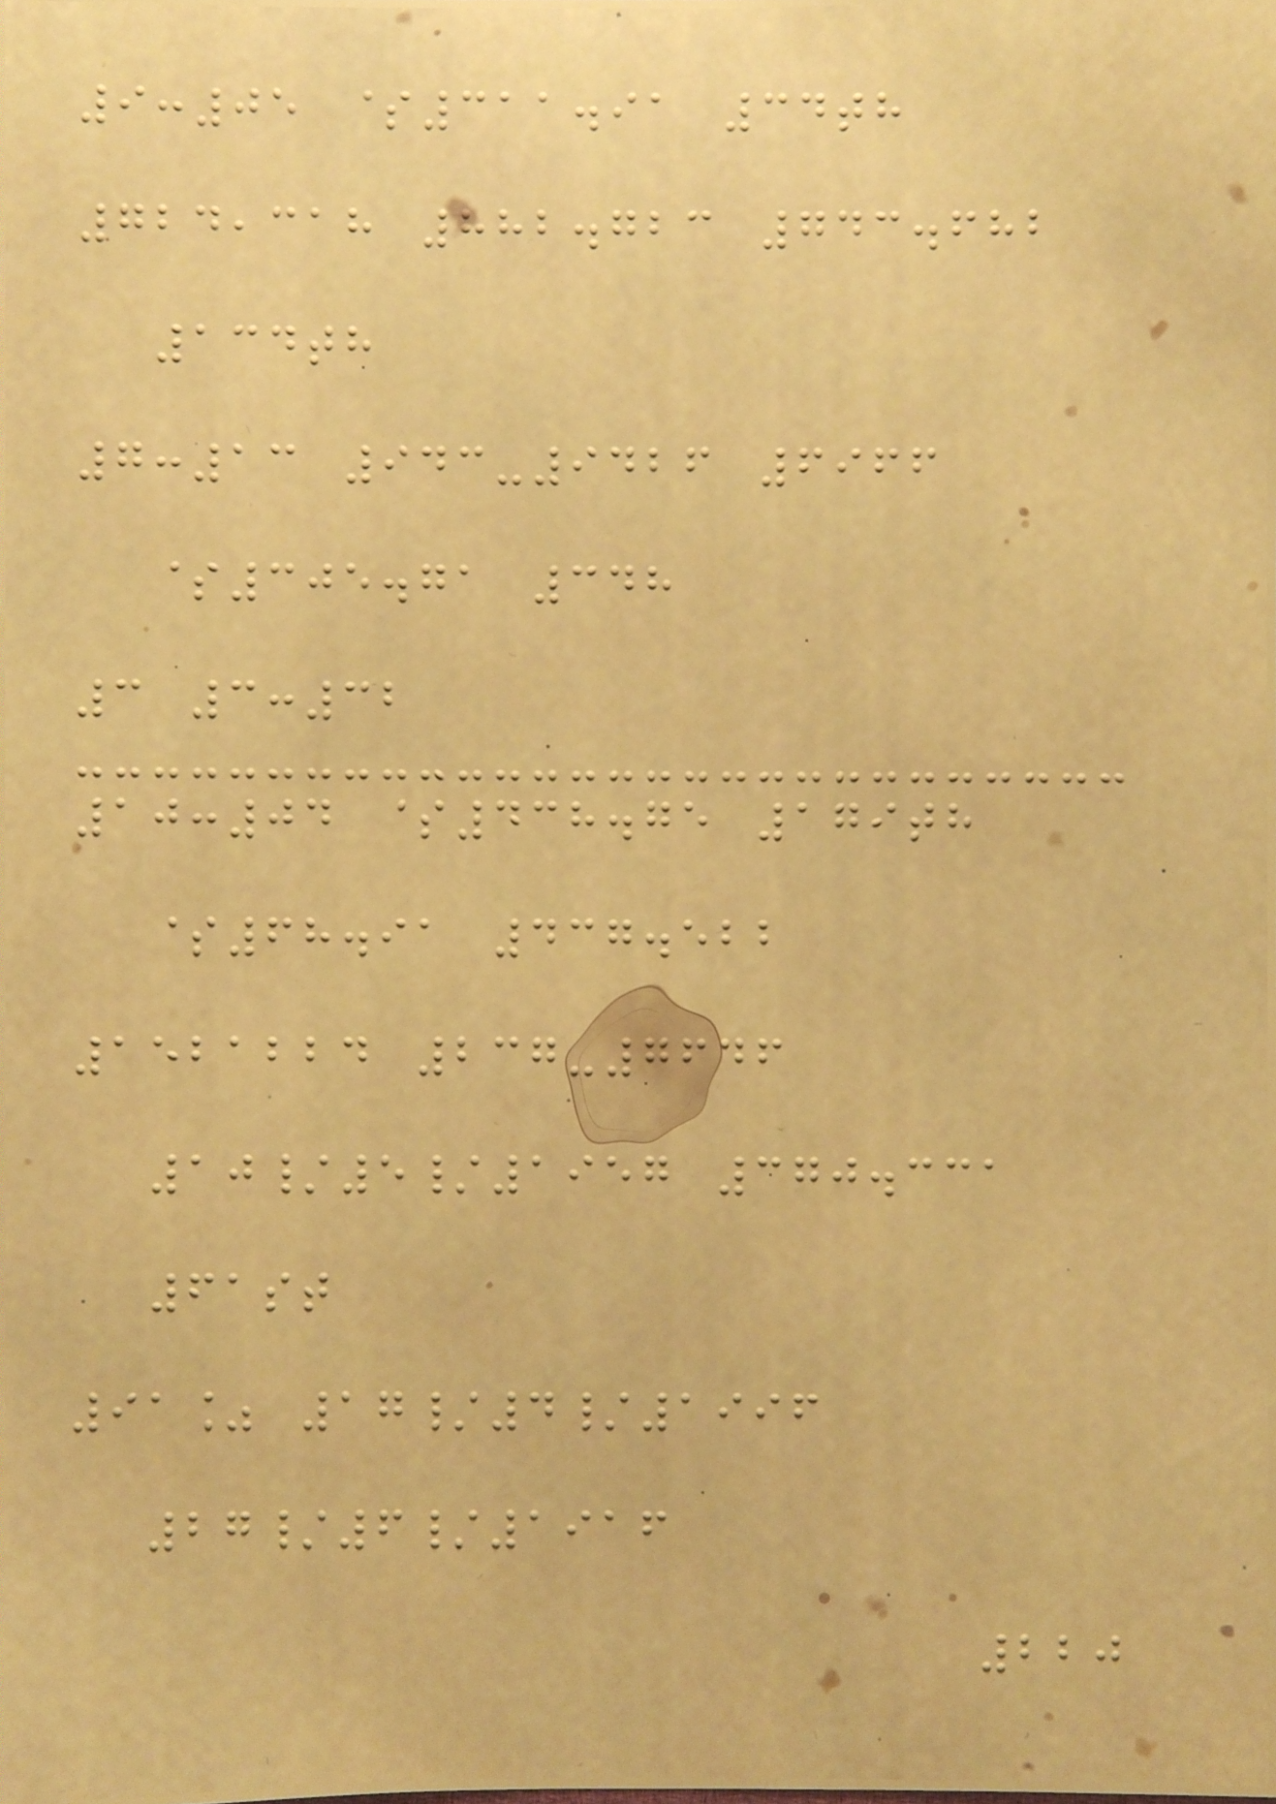9:05 $311.91 34th
724,318 882.723 743.682
134th
7:13 943-9426 6966
$305.71 348
3 3:32
10:04 $438.75 179th
$68.91 437.522
1521224 237-7646
10/5/1957 370.331
61st
91% 17/4/1996
27/6/1916
220
